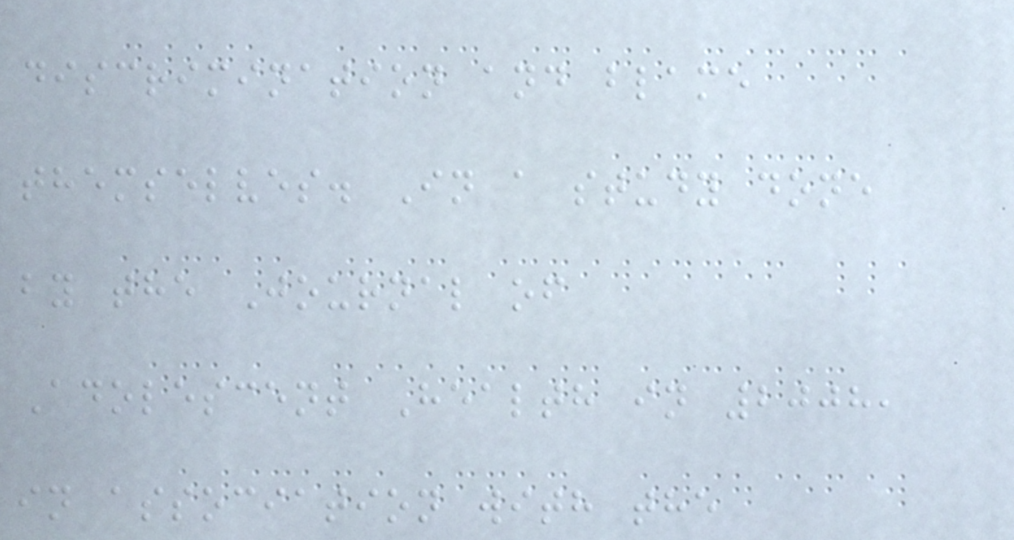discrimination and blame
themselves. In a study done
by the Journal of
Adolescent Health in 2008,
in association with the
